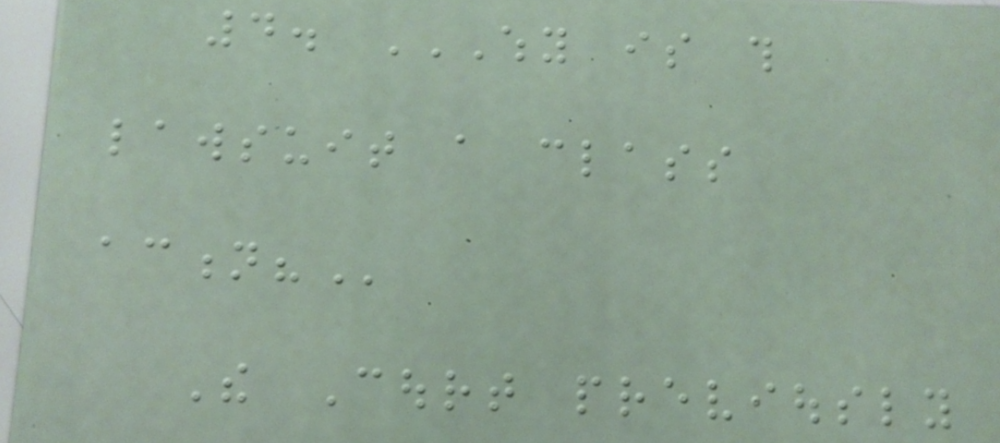4. WHY IS THIS
LAWSUIT A CLASS
ACTION?
The Court previously
